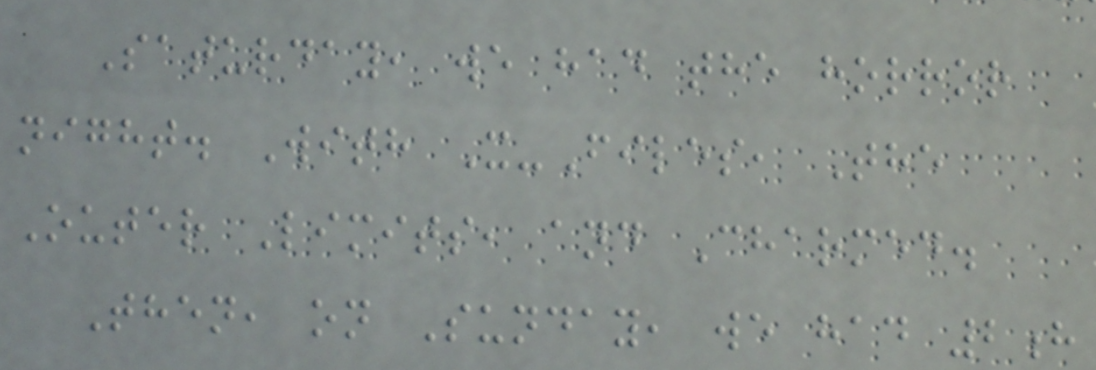Saturday, we had the horror
night. With X-Files, The
Outer Limits, and Charmed.
Then, on Sunday, we had 2h
